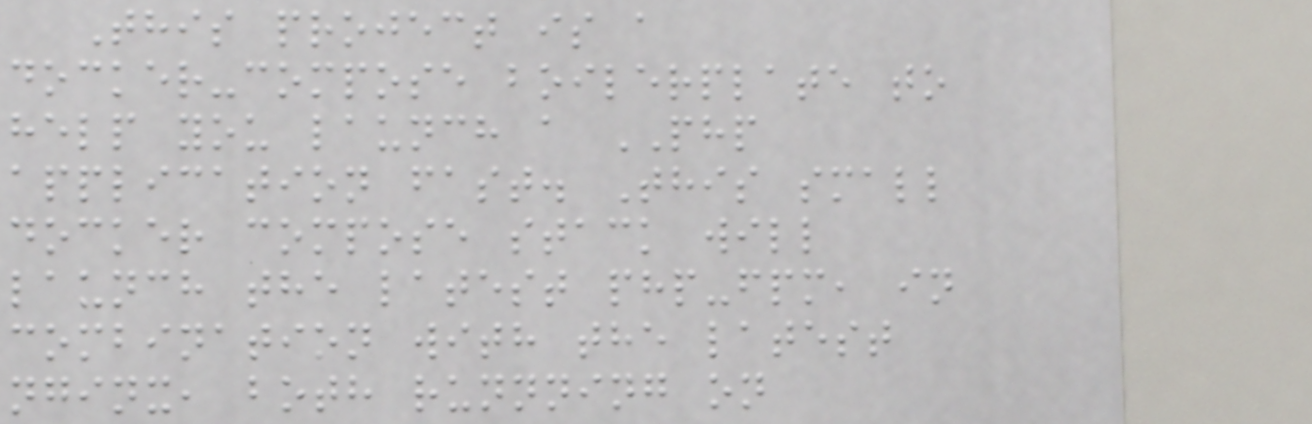This project is a
docker-compose boilerplate to
help you launch a PHP
application fast. This small
docker compose stack will
launch the latest php-fpm, in
combination with the latest
nginx, both runnning on
